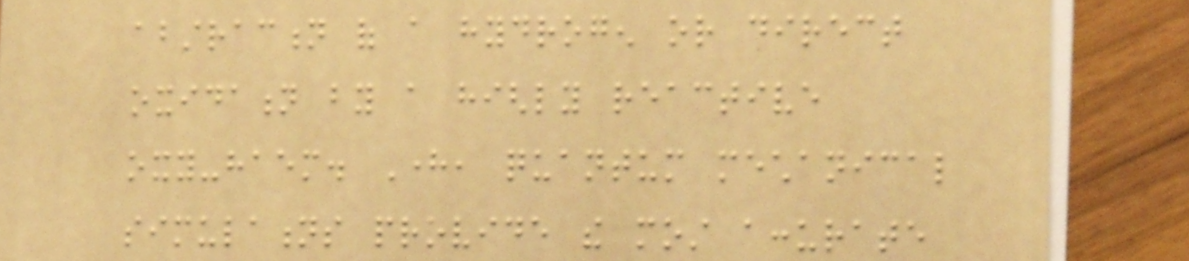abstraction of a hydrogen or direct
oxidation by a highly reactive
oxy-haem. Here, quantum mechanical
simulations provide the most accurate
